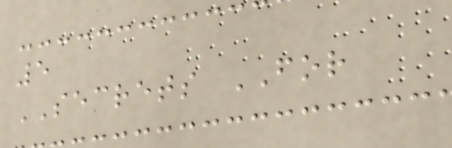5
SECRETS FOR
